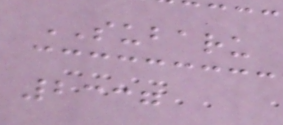SUBARU
2337
